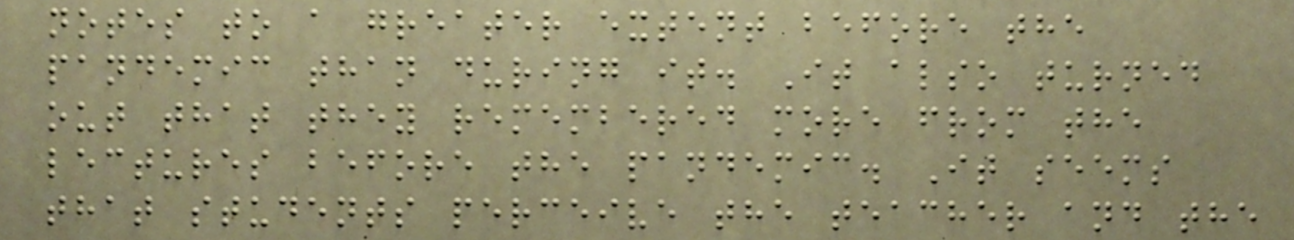notes to a greater extent before the
pandemic than during it. It also turned
out that they remembered more from the
lectures before the pandemic. It seems
that students perceive the teacher and the
